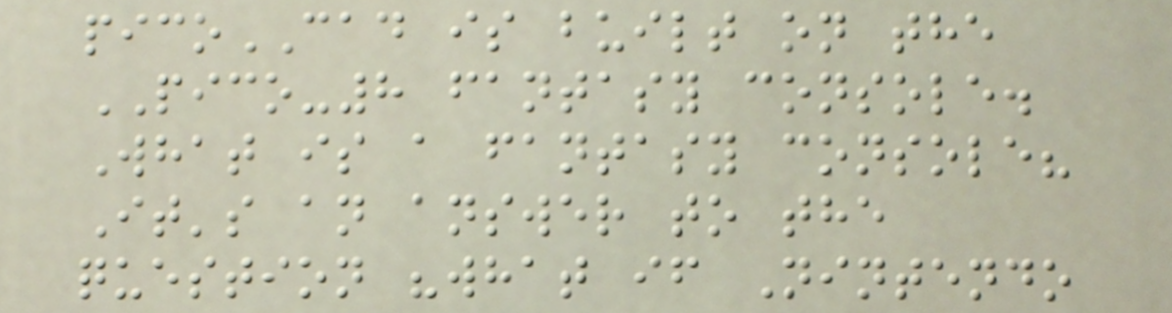picoCAD is built on the
PICO-8 fantasy console.
What is a fantasy console?
It's an answer to the
question "what if Nintendo
